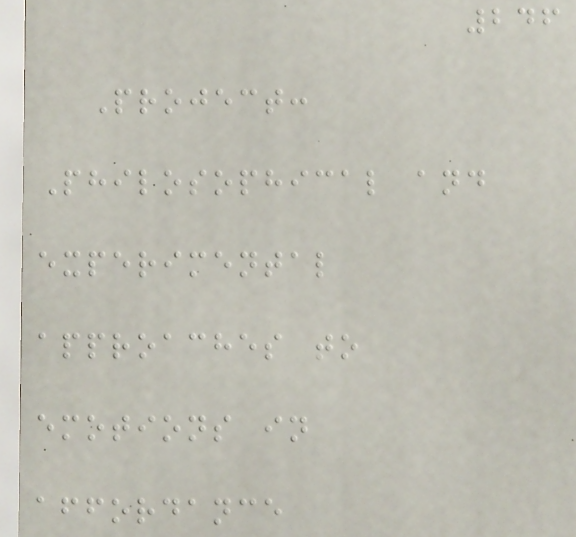246
Project:
Philosophical and
experimental
approaches to
emotions in
affordance
